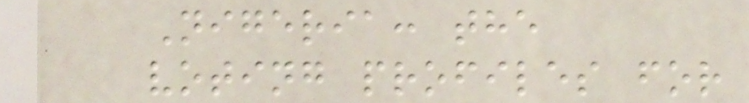Nigeria: the
voting profiles for
